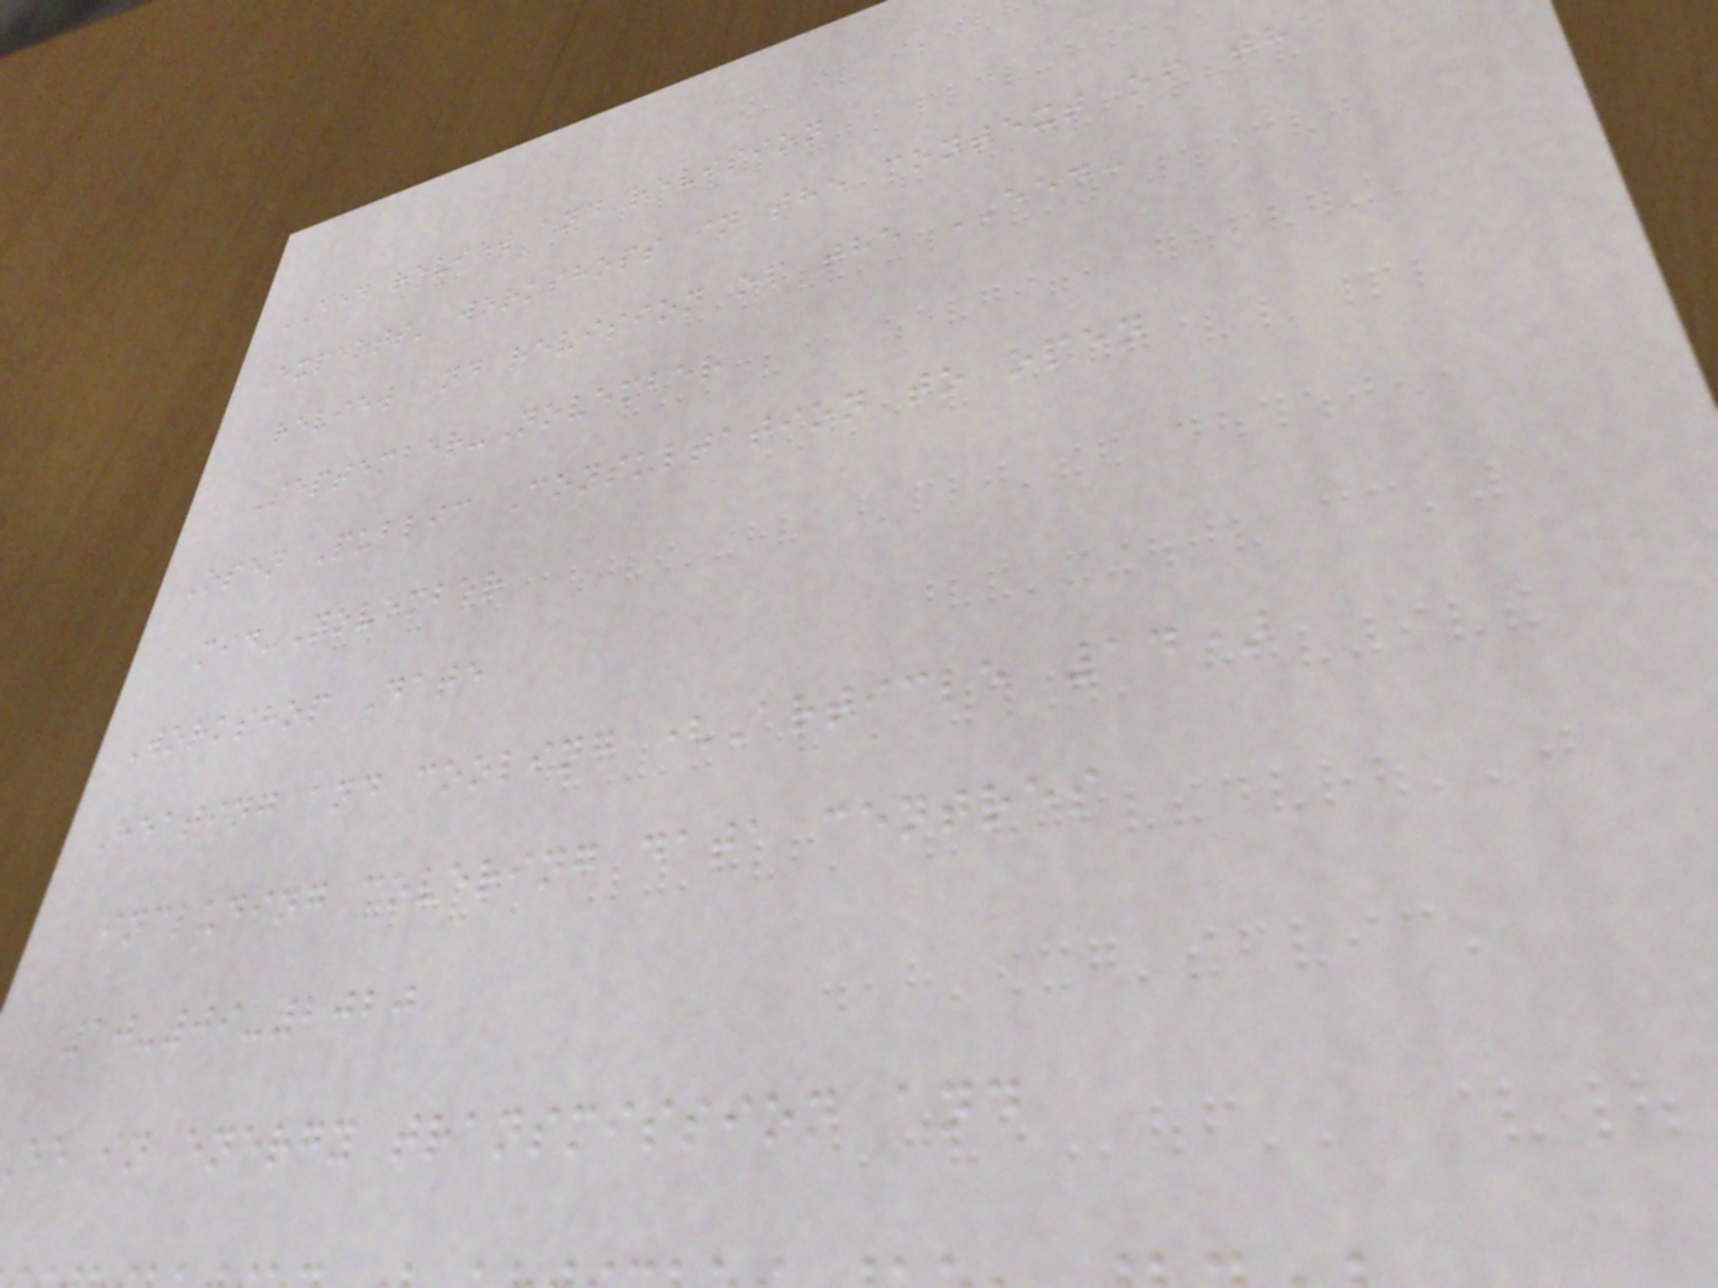EED review and revision
Experts' workshops in the context of the
review and revision of the EED:
September-November
Open Public Consultation to open
mid-November
Workshop Date
Heating and cooling (Article 14)
including covering data centres
10-09-2020
ee in energy transmission and
